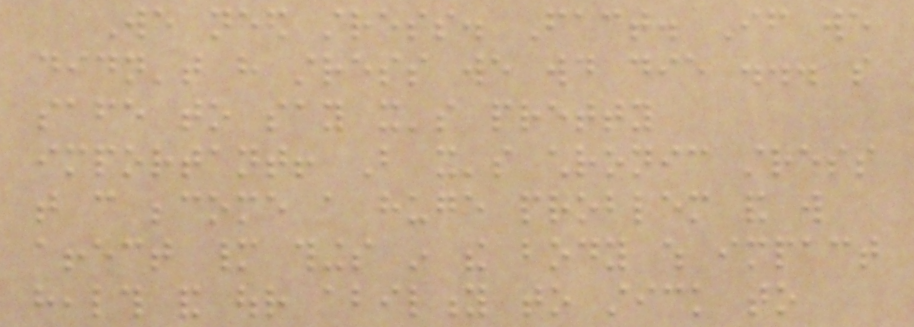We need stress. Fact. If we
didn't have stress we would die ... so
safe to say it's pretty
important! But it's chronic stress
that can become a huge problem and will
affect many things in the body which impact
health and our ability to stick to
